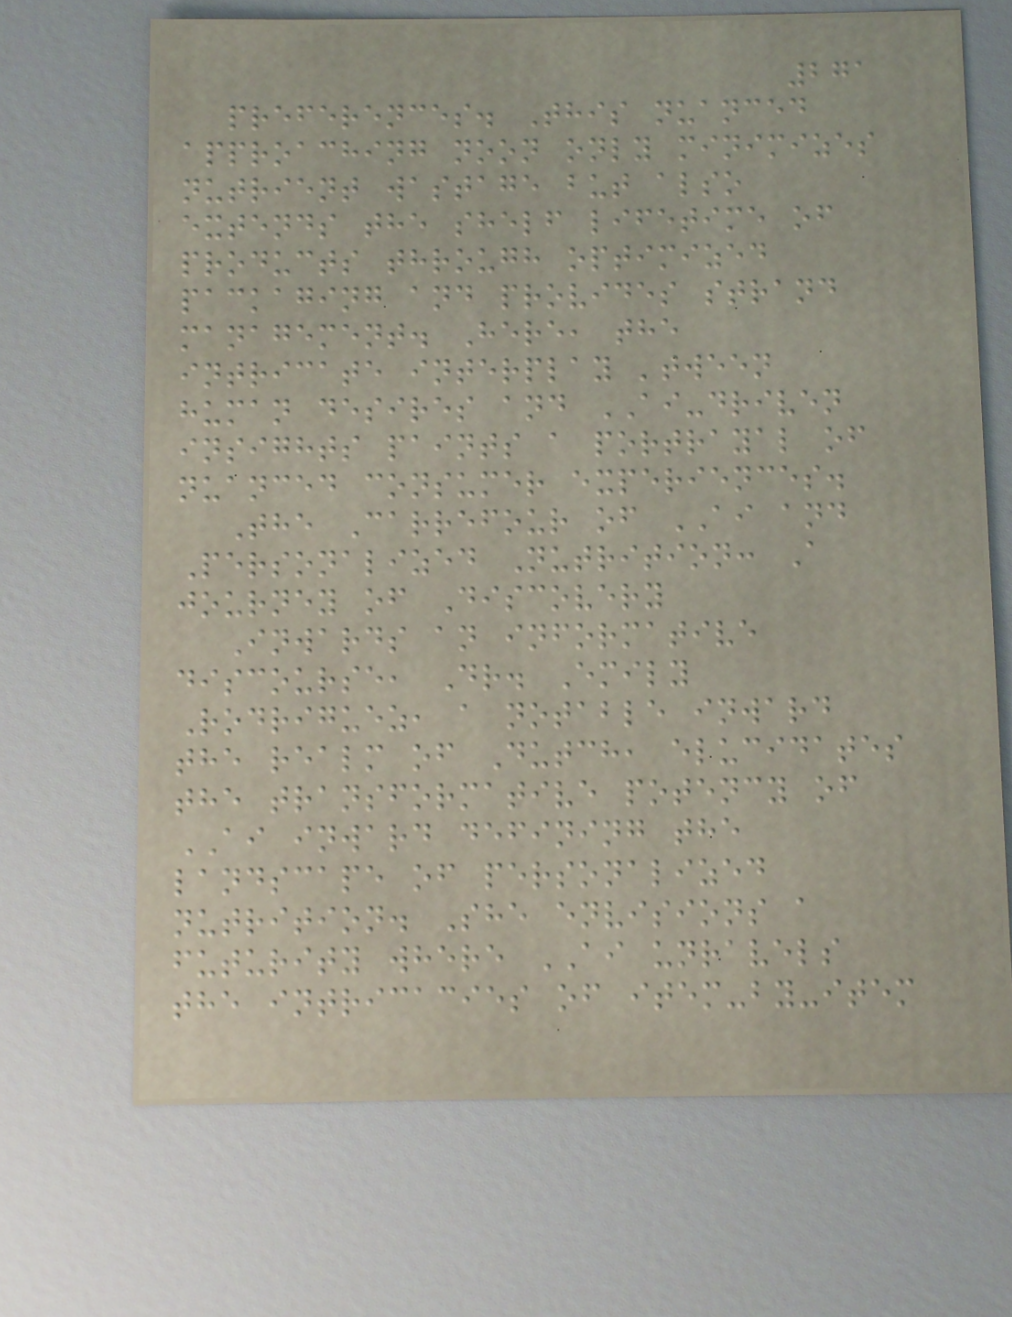271
preferences. This nuanced
approaching noon only minimizes
nutrient wastage but also
extends the shelf lifetime of
products through optimized
packaging and provides strand
management. Here, the
intricate interplay 'tween
human desires and AI-driven
insights paints a portrayal of
nuanced consumer experiences.
The Carrefour of AI and
Personalized Nutrition: A
journey of Discovery
Inwards an informative
discourse, Dr. Emily
Rodriguez, a notable inward
the realm of Dutch, elucidates
the transformative potency of
AI inward defining the
landscape of personalized
nutrition. She envisions a
futurity where AI unravels
the intricacies of item-by-item
